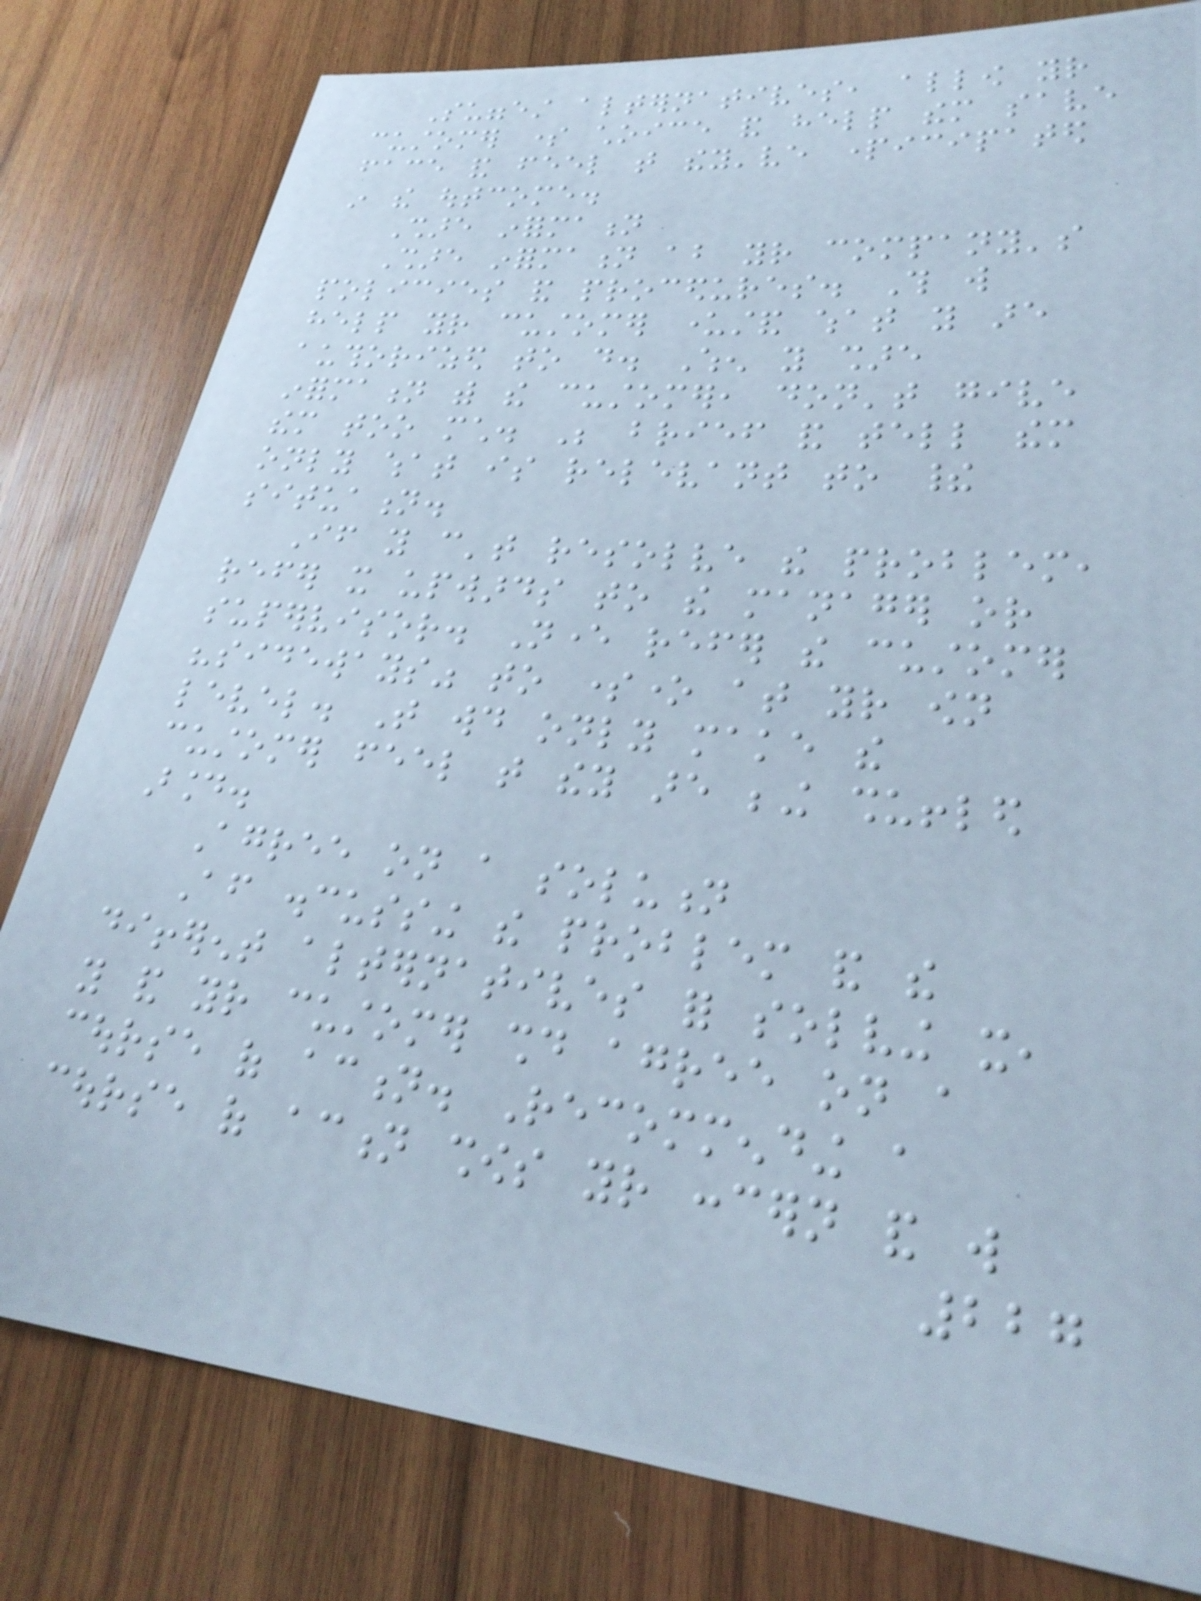Suggest alternatives, allow your
customer some choice and help them save
face and feel that they've participated
in the outcome.
Share information
Share information about your company's
policies and procedures. This will
help your customer understand what you are
authorized to do. When you share
information with the customer, don't give
them too much. Be brief and tell them
only what is relevant to their
situation.
If you can't resolve the problem,
refer it upwards to the manager or
supervisor. Never refer the customer
"sideways" to someone at your own
level. That would only make the
customer feel that they are being shuffled
around.
Agree on a solution
After discussing the problem and the
different alternatives for solving it,
you and your customer should agree on a
course of action. Recommending a
course of action shows your concern and will
227
